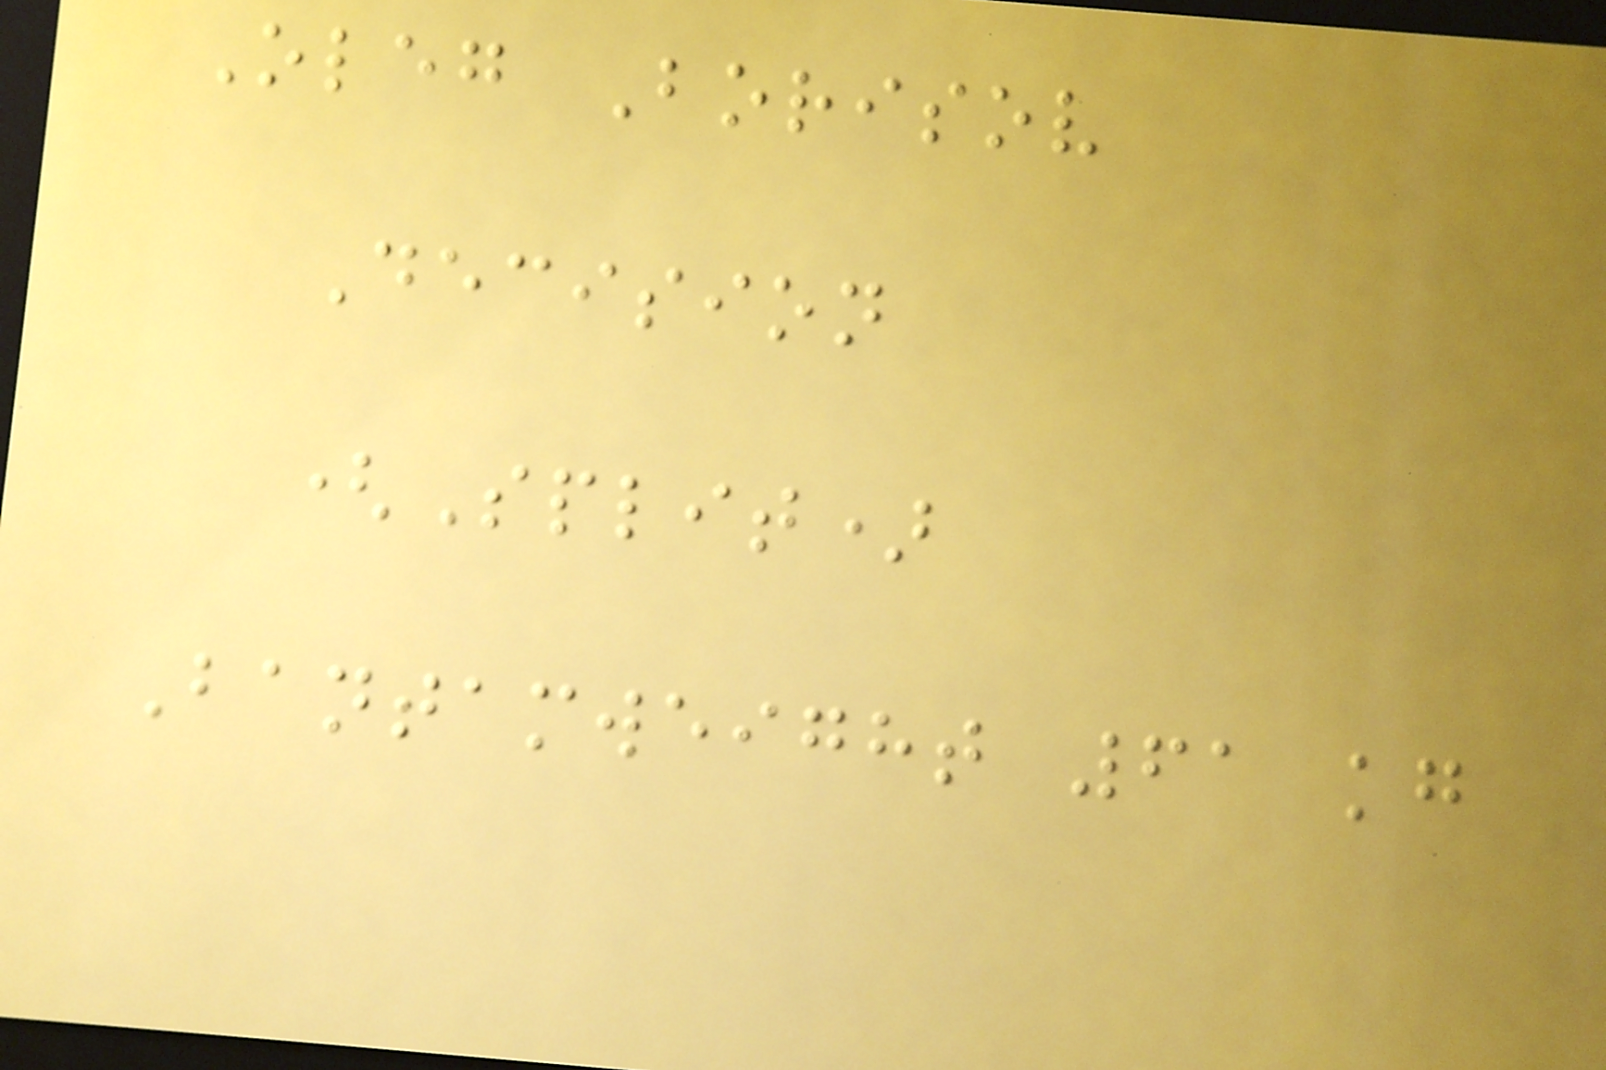Oleg Borisov
Decision
(Split)
Bantamweight 61 kg
